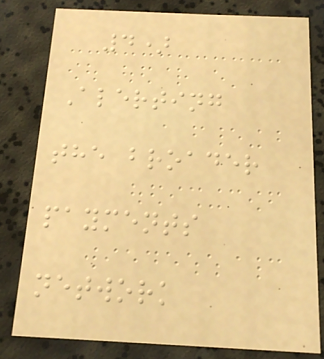4)
Alerting
the broader
payments
network
